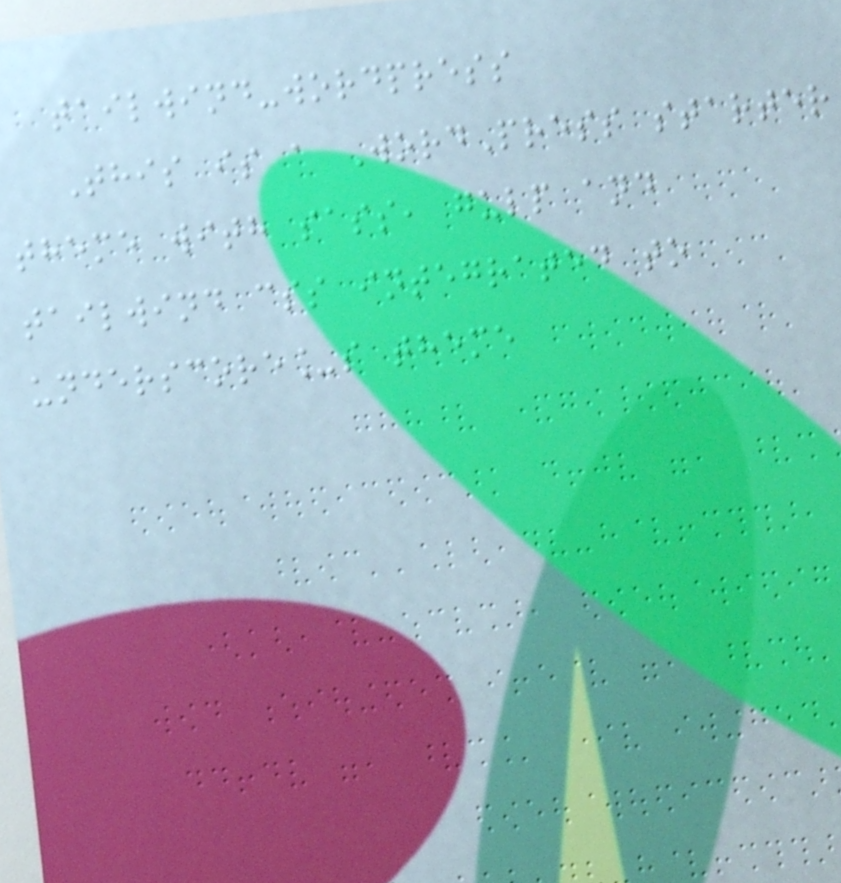tailwind-wordpress
This is a WordPress starter
theme with sass, gulp and
tailwind css integrated to
underscore_s theme
